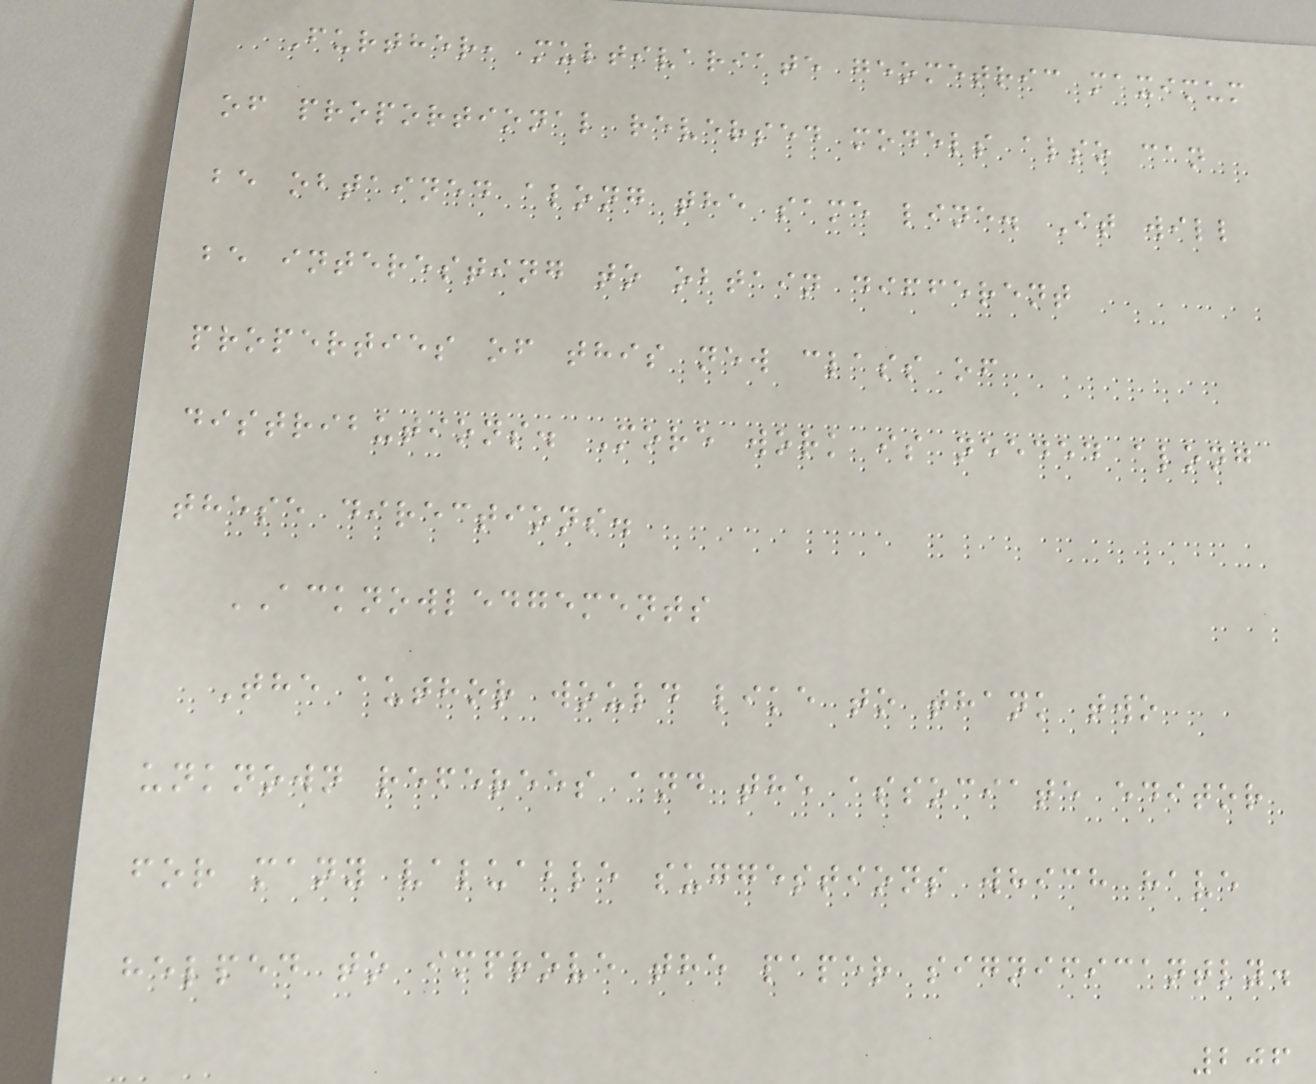Further, multivariate geometric maximum
of proportional reversed models also can
be obtained along the same line. It will
be interesting to obtain different
properties of this new class of
distributions. More work is needed along
these directions.
ACKNOWLEDGEMENTS
The author would like to thank two
unknown referees and the associate editor
for many valuable suggestions which have
helped to improve the paper significantly.
206
